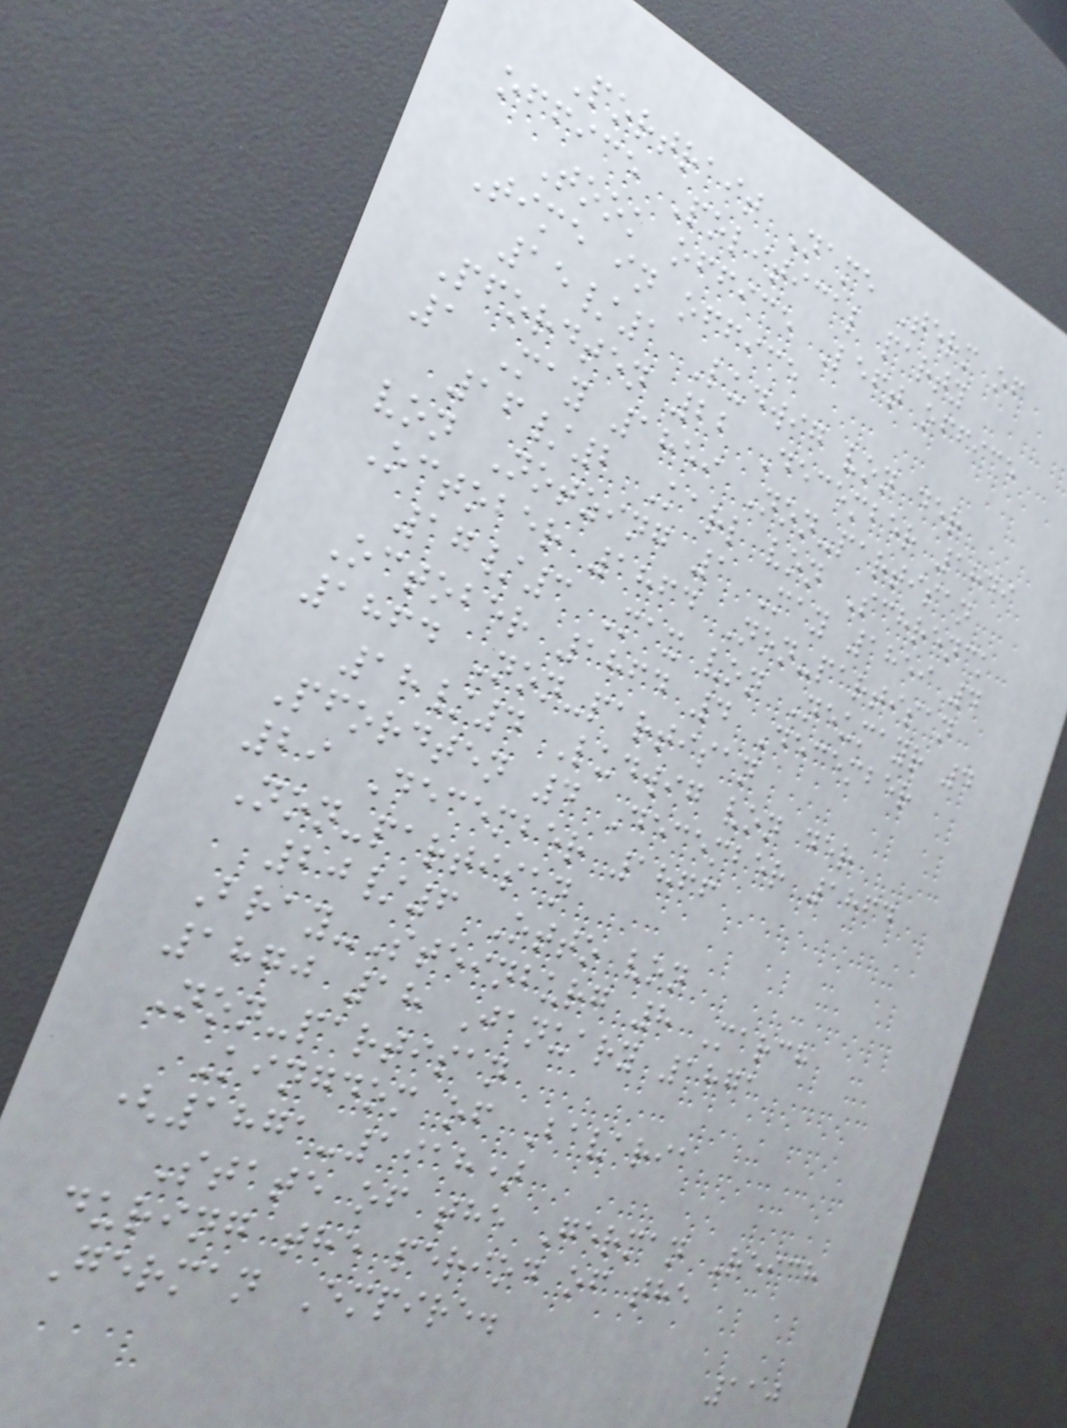Portrait Name Term of
office Political party
Took office Left office
Time in office
15/1 Ludwig von der
Pfordten 22 December 1849
1 May 1859 Non-partisan
16/2 Karl von Schrenck
von Notzing 1 May 1859 4
October 1864 Non-partisan
17/3 Max von Neumayr 4
October 1864 4 December
1864 Non-partisan
18/4 Ludwig von der
Pfordten 4 December 1864
29 December 1866
Non-partisan
20/6 Otto von
Bray-Steinburg 8 March
1870 18 January 1871
Non-partisan
Kingdom of Bavaria
(1871-1918)
State of the German Reich
during the period of the
German Empire.
110
